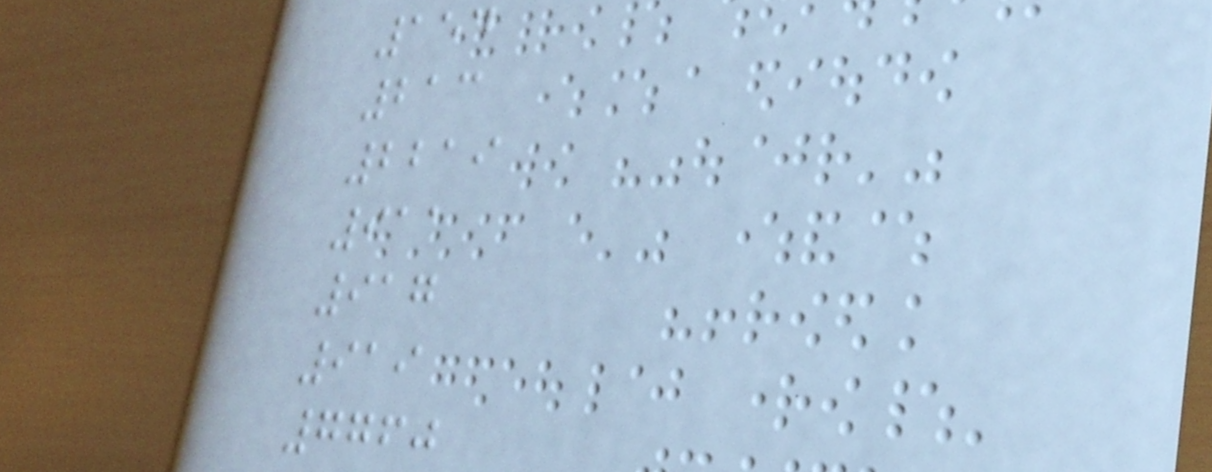154
213
2219
911
917
919
7760
